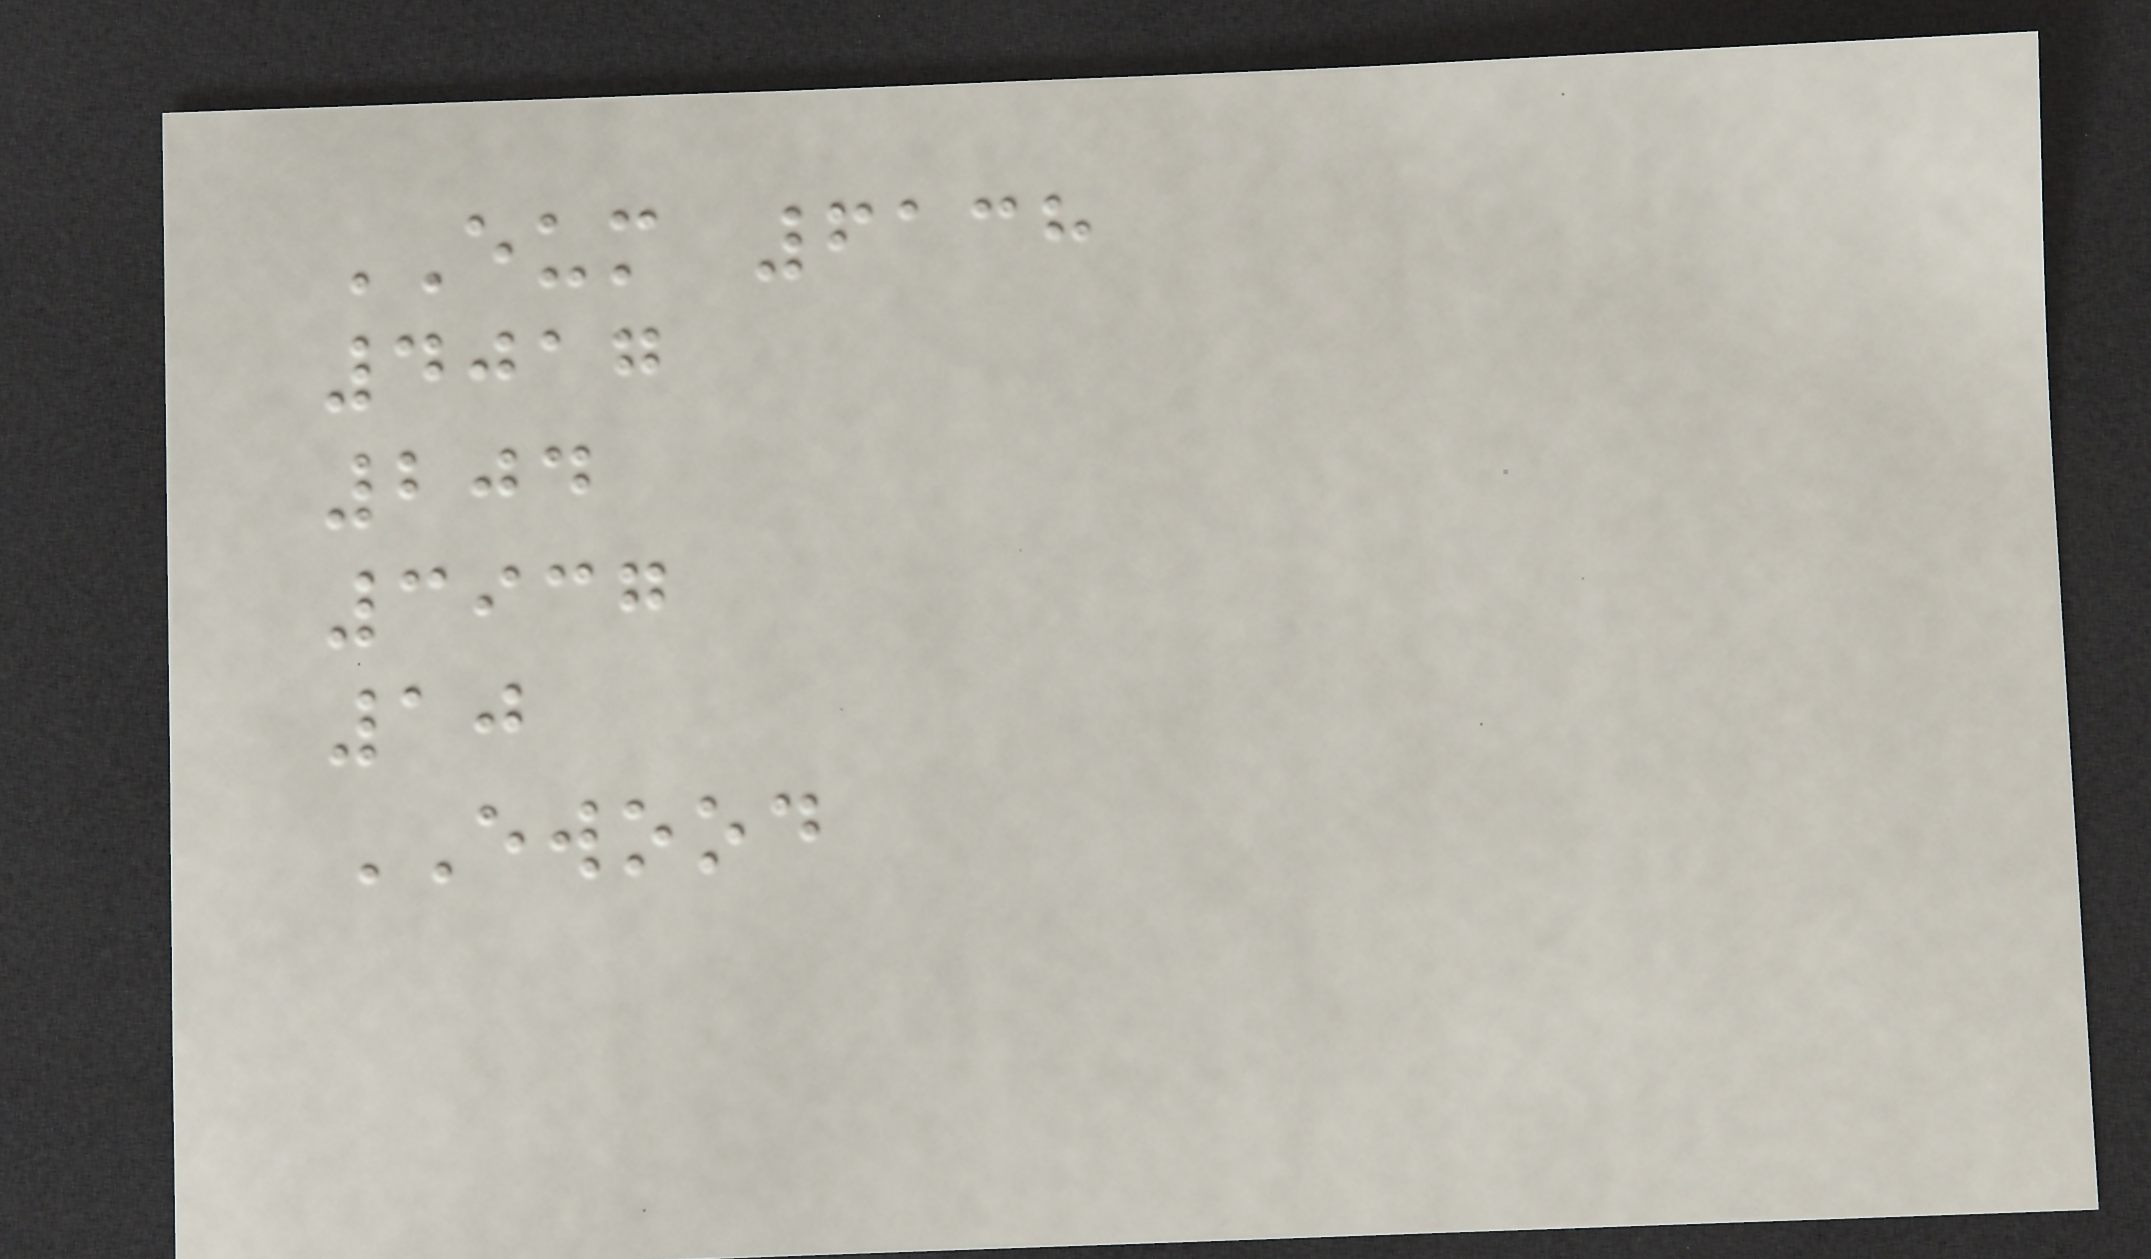EUM 6138
4017
204
3937
10
EWOOD
